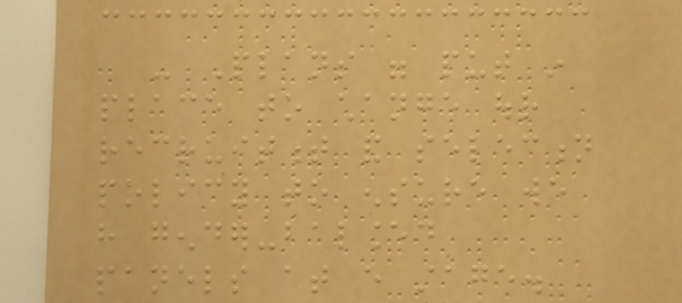- Plans were put in
place to change our
recruitment and selection
policy to ensure we
have gender-balanced
panels at every stage.
